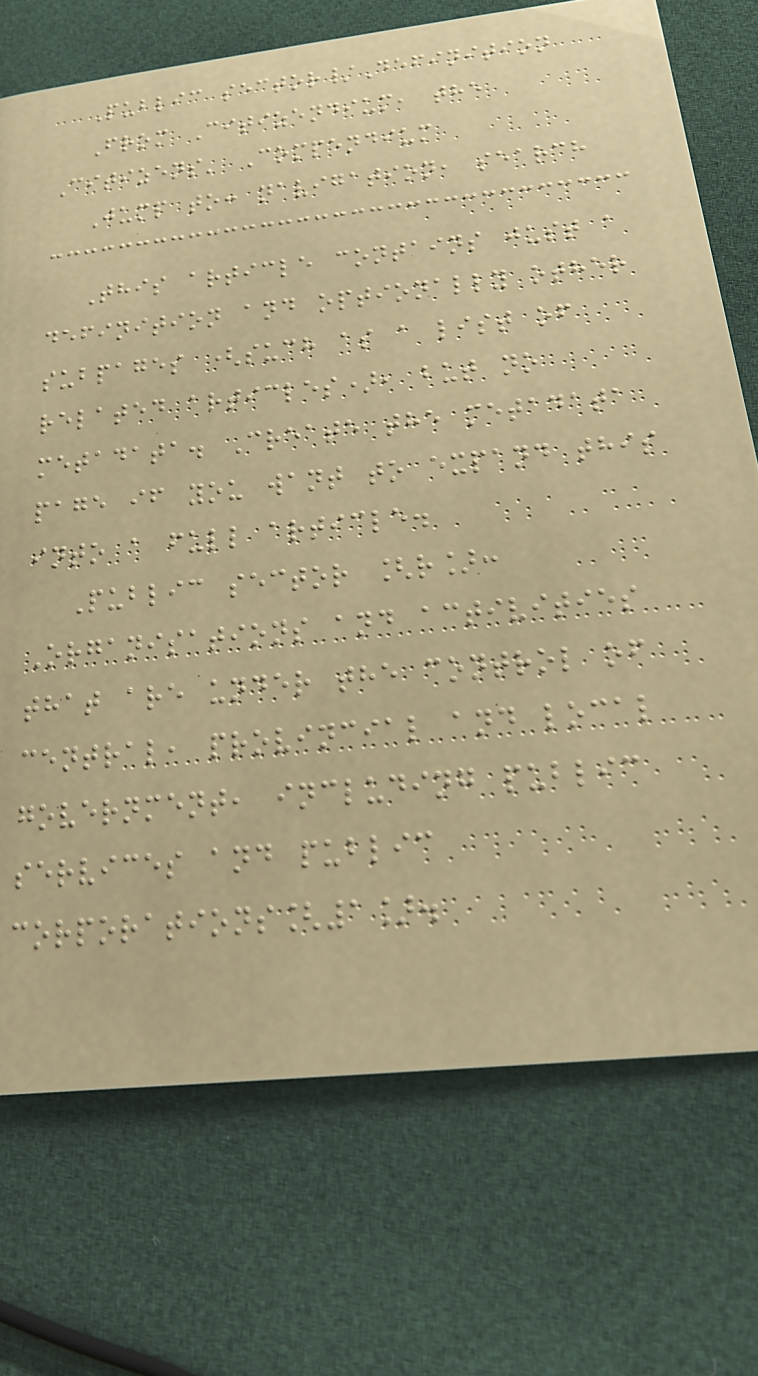Public sector/Definition
From Citizendium, the
Citizens' Compendium
Jump to: navigation, search
This article contains just a
definition and optionally other
subpages (such as a list of
related articles), but no
metadata. Create the metadata
page if you want to expand this
into a full article.
Public sector [r]:
Organisations and activities
that are under the control of
central, provincial and local
government, including public
services and public
corporations[1].
